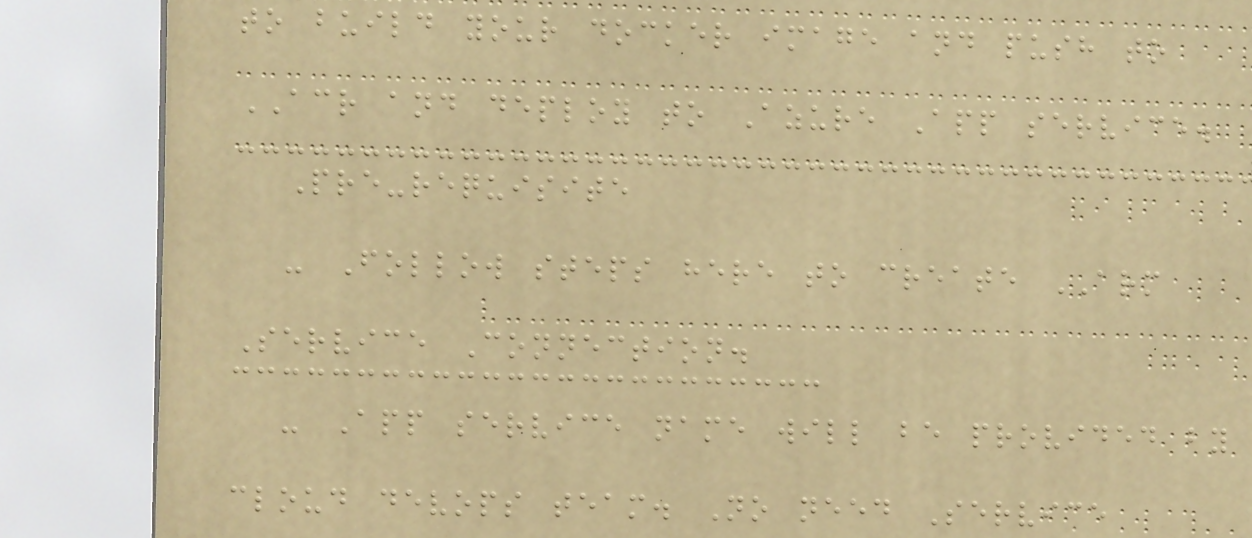to build your docker image and push to
ACR and deploy to Azure App service.
Pre-requisite
- Follow steps here to create ARM
Service Connection.
- App service name will be provided by
cloud devops team. No need Service
